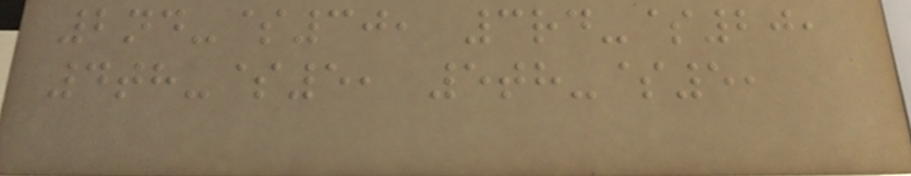2nd-$30, 3rd-$20,
4th-$5, 5th-$5,
